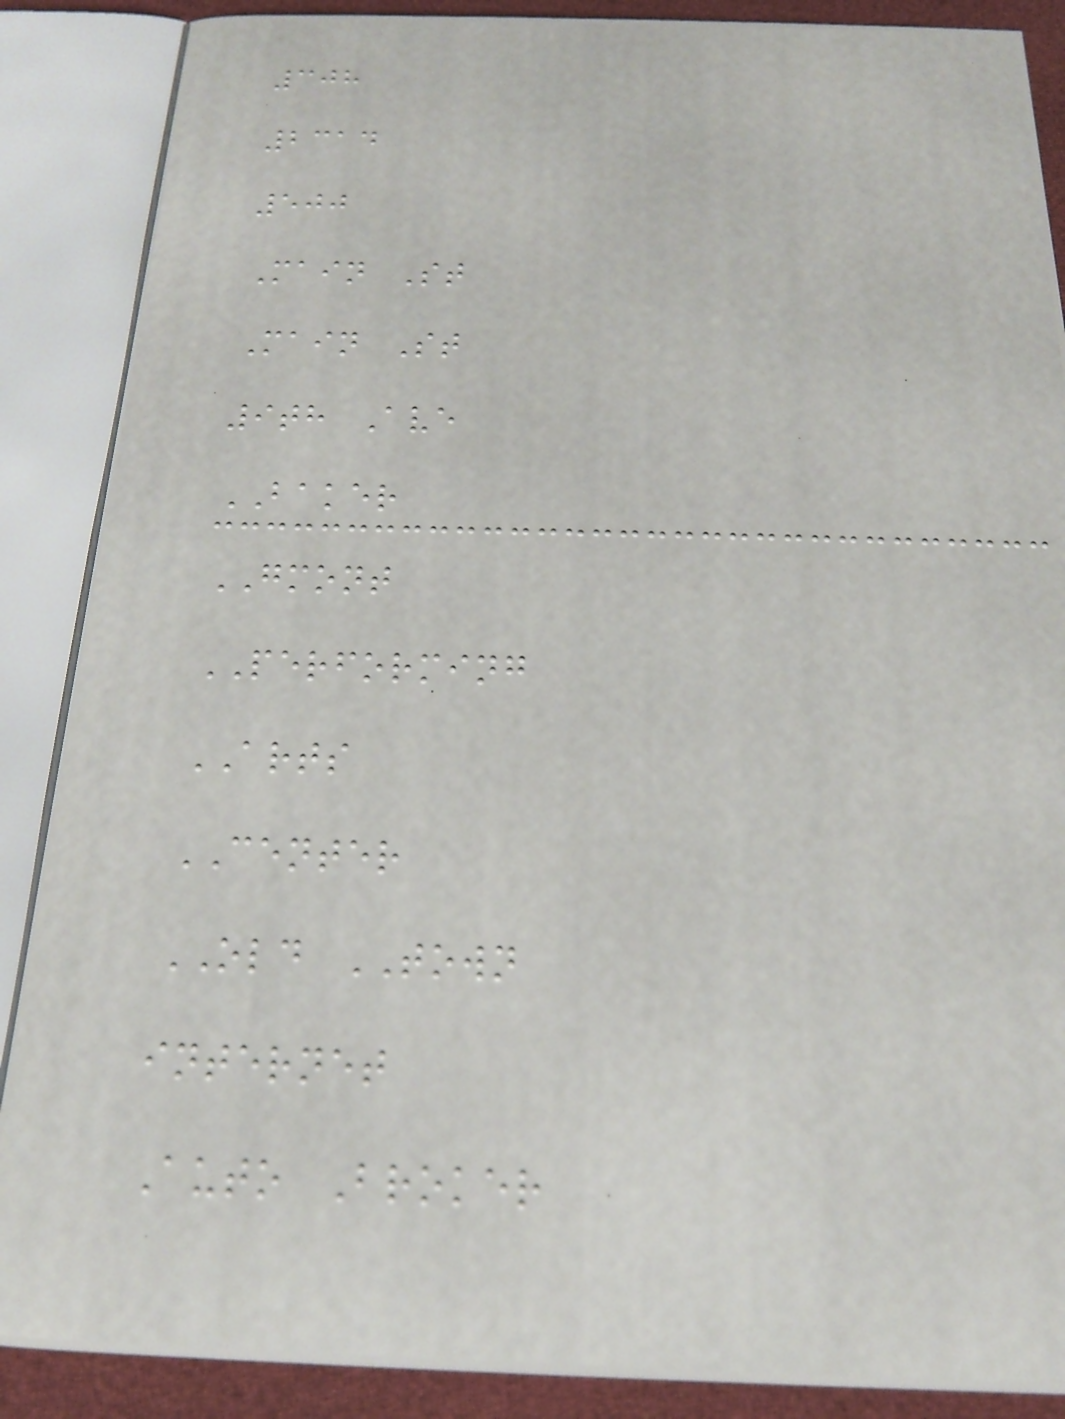308
2314
500
Main St
Main St
9th Ave
BAKER
GMONT
PERFORMING
ARTS
CENTER
OLD TOWN
internet
Auto Broker
